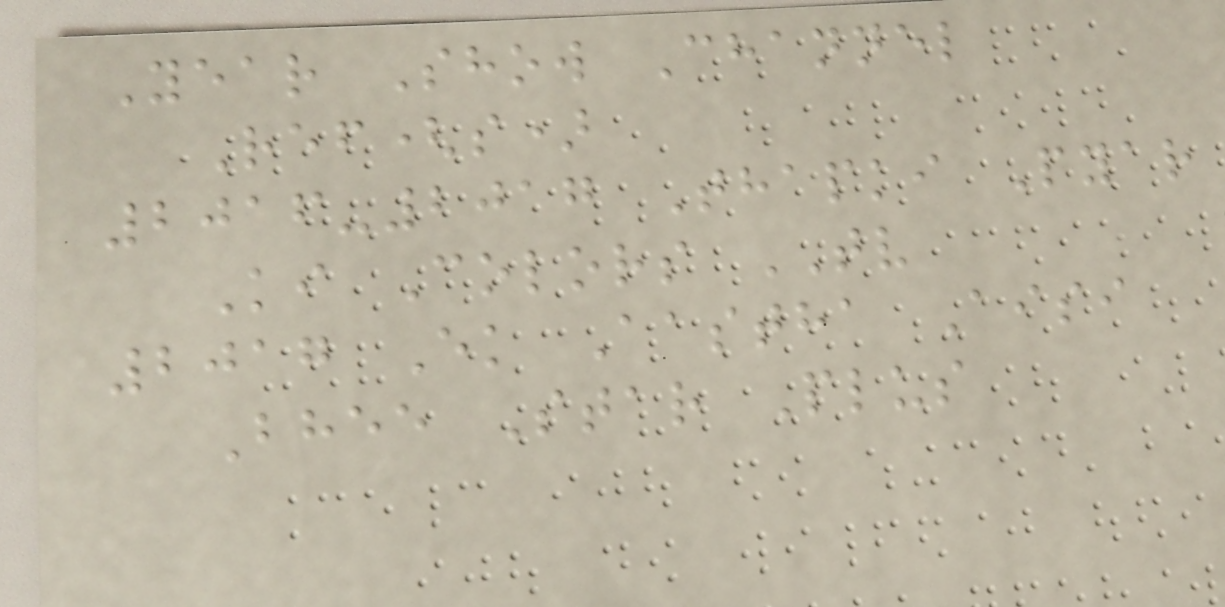Year Show Channel
Ref(s)
2016-2017 Thapki Pyar
Ki Colors TV
2017 Ek Aastha Aisi
Bhee Star Plus
